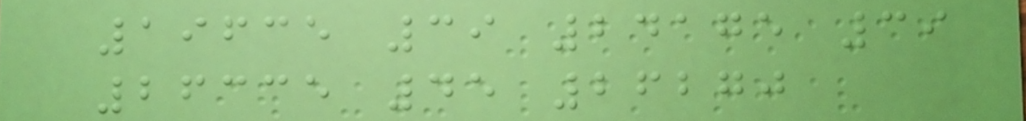19635 39 24175 39
26335 45 26270
